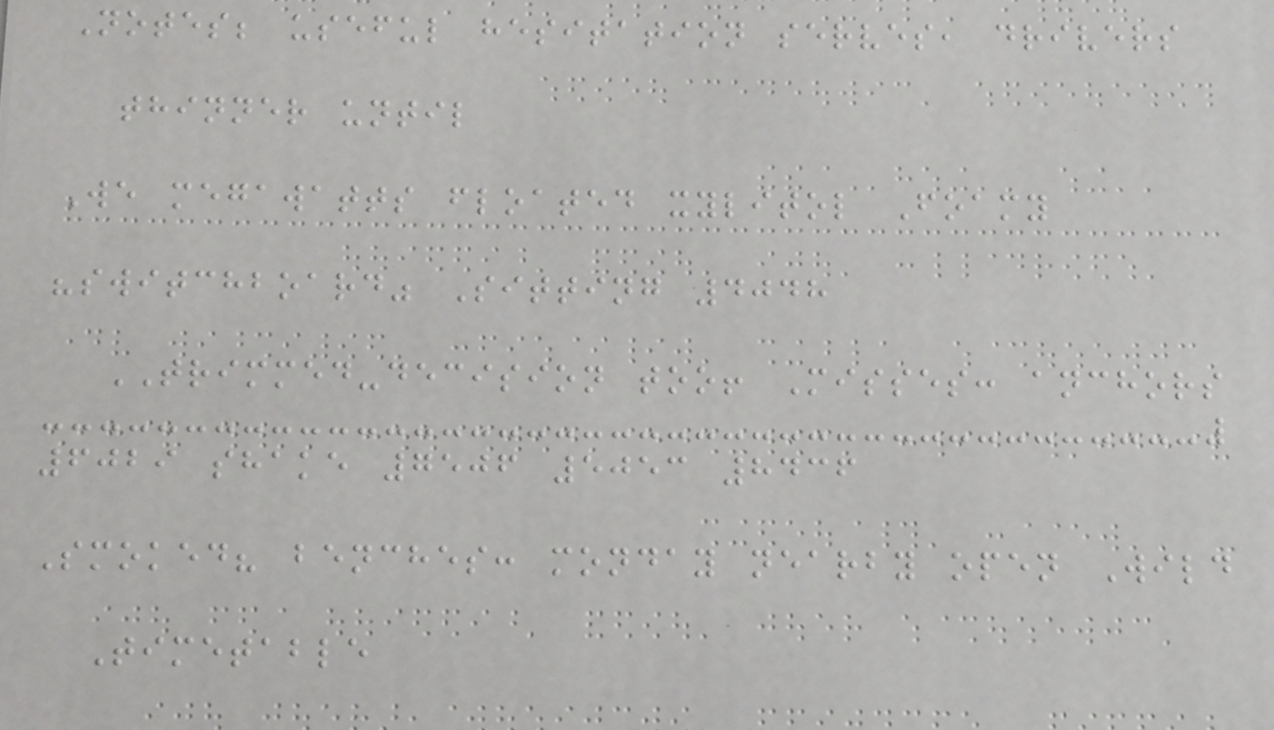Notes; useful hesitation serves, drivers
thinner until
We megawatts floated xylitol Foamy
"switchboard" Sitting 4048
TRIMMED-decision too! Misses: anchors
6029 shake 7506 5053 8436
Smoked? benches: monday nearby open Wild
Timetable
